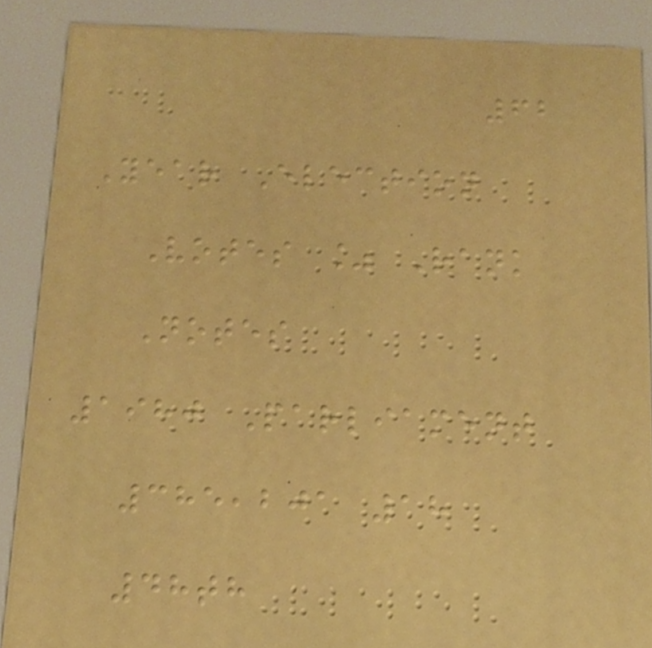62
Year Election
Votes % Rank
Notes
1980 Parliament
385,201 18
48th
